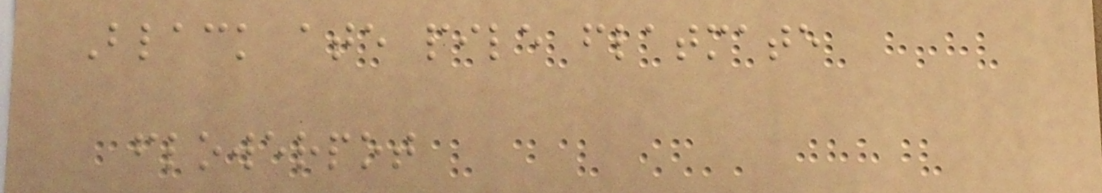Black ate pile flatmate
flowerpot
